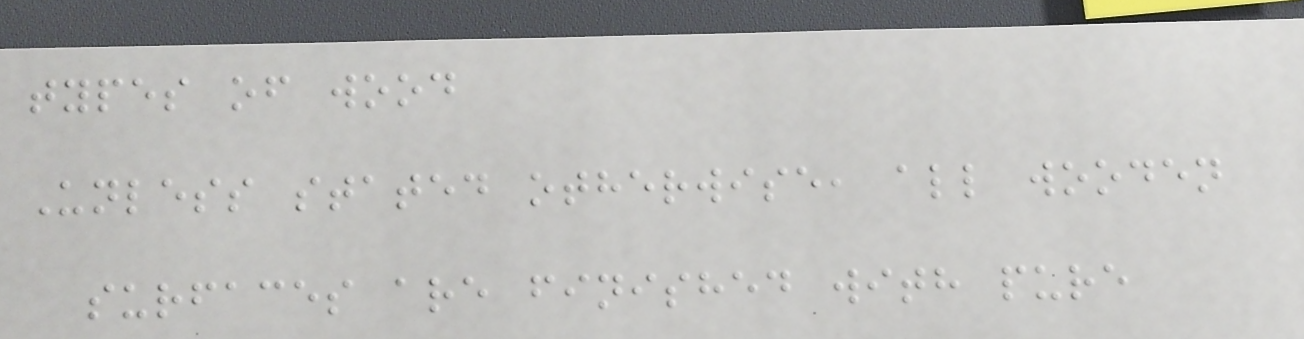types of wood
Unless stated otherwise, all wooden
surfaces are finished with pure
